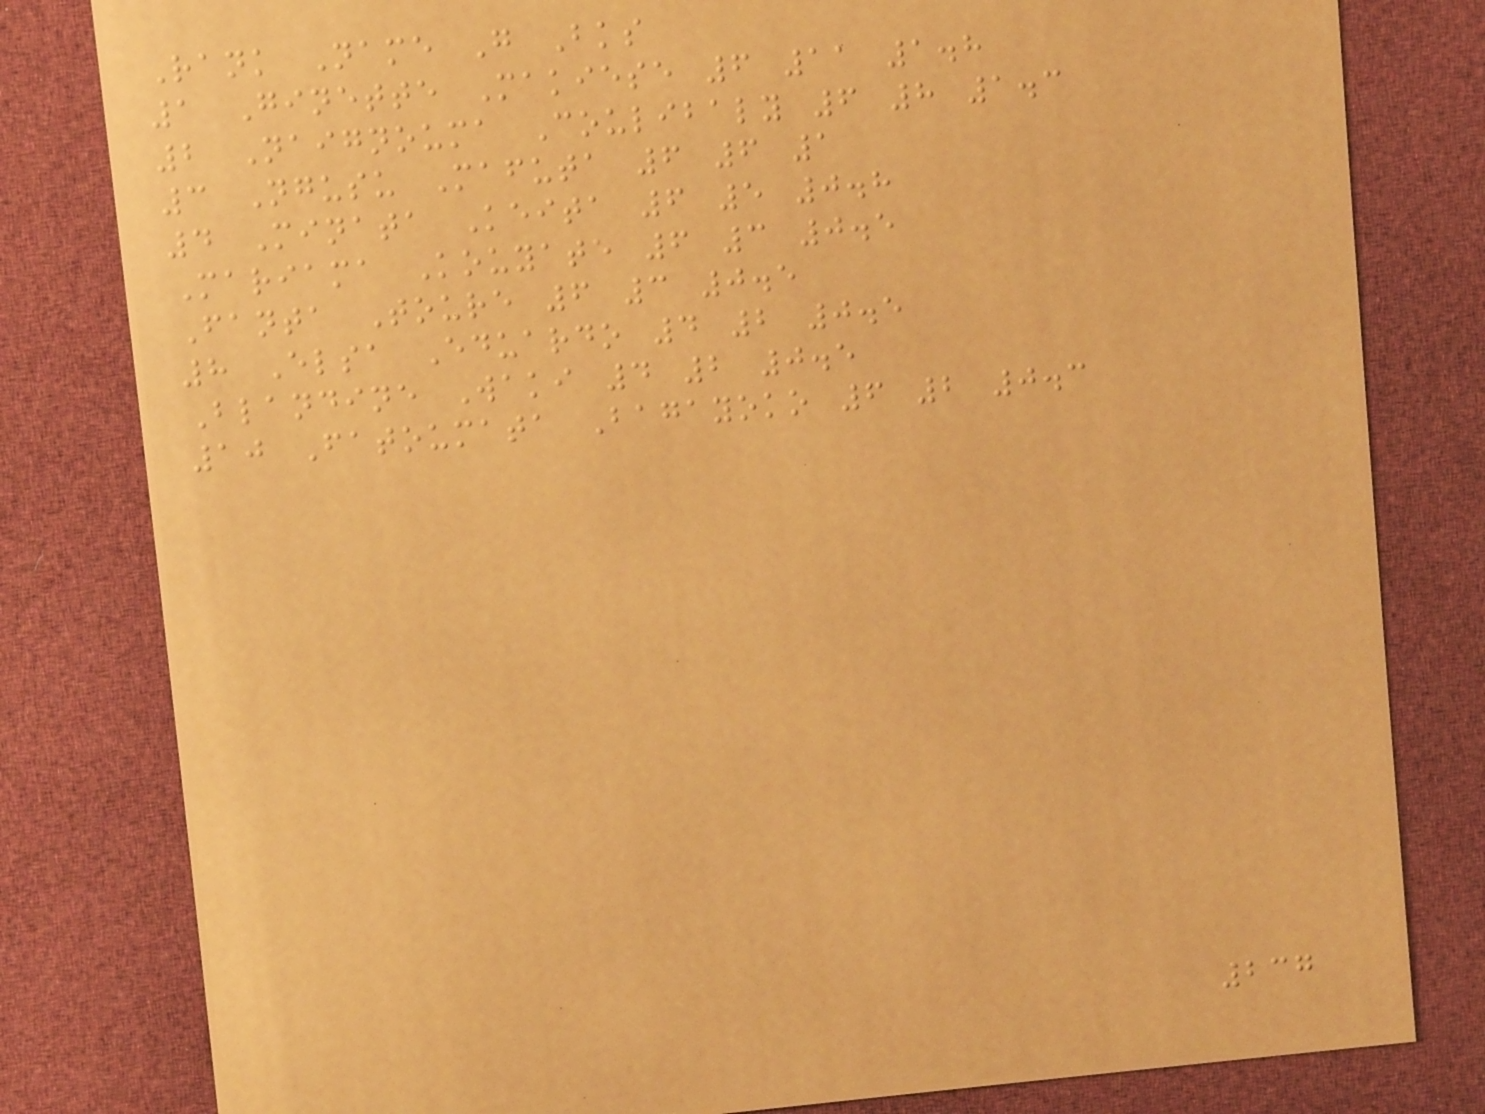Rank Name G Bks
1 Ginette Makiese 6 11 1.8
2 Naignouma Coulibaly 6 8 1.3
3 Ngusu Mafuta 6 6 1
4 Minata Keita 6 5 0.8
Mariama Kouyate 6 3 0.5
Fanta Toure 6 3 0.5
8 Elsa Eduardo 4 2 0.5
Blandine Waki 4 2 0.5
10 Fatoumata Bagayoko 6 2 0.3
237
